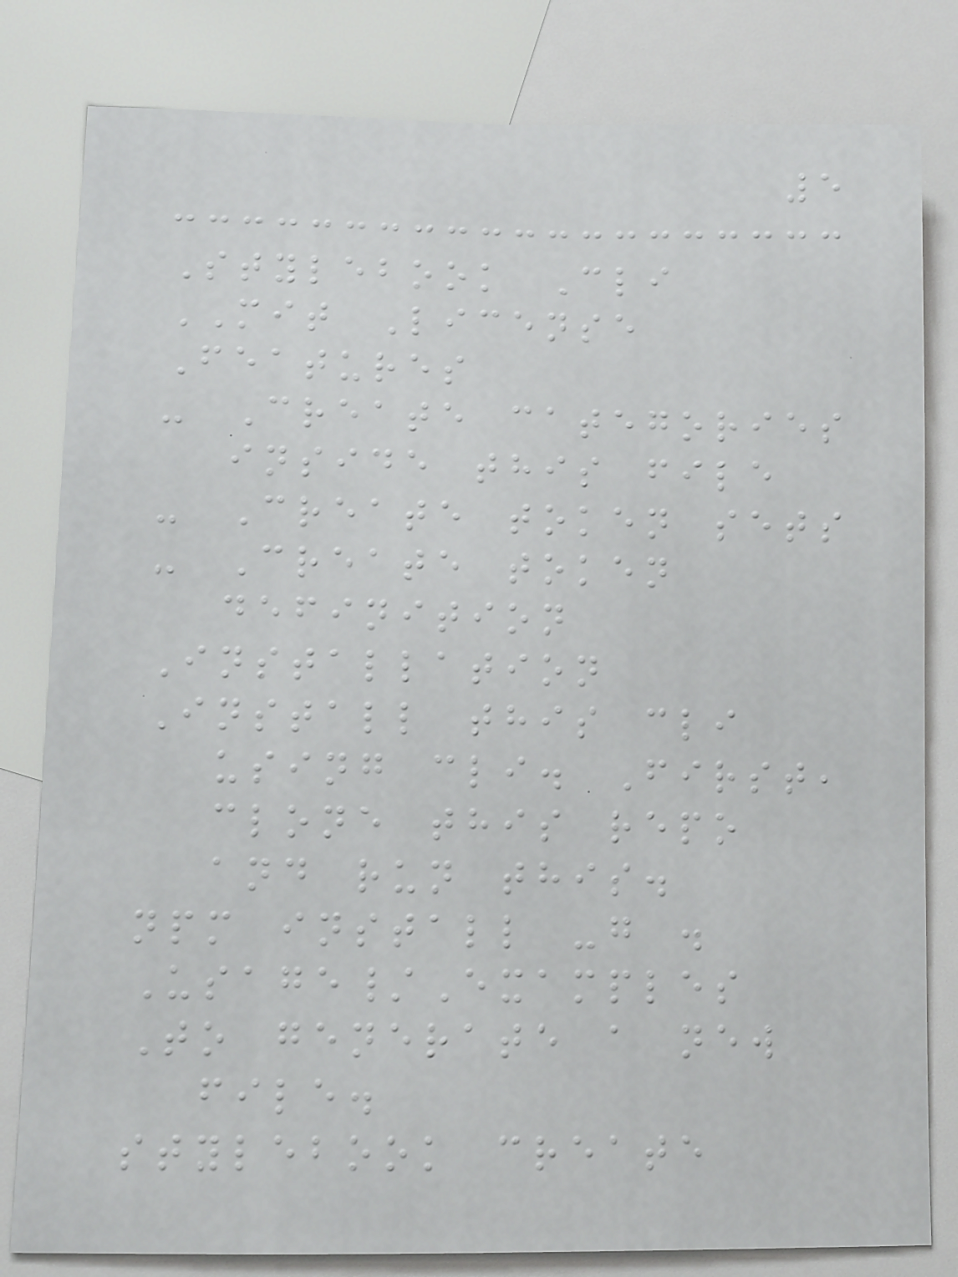5
Stylebook Cli
MIT License
Features
- Create categories
inside this file
- Create token sets
- Create token
definition
Installation
Install this cli
using cli. First,
clone this repo
and run this.
npm install -g .
Usage/Examples
To generate a new
file.
stylebook create
